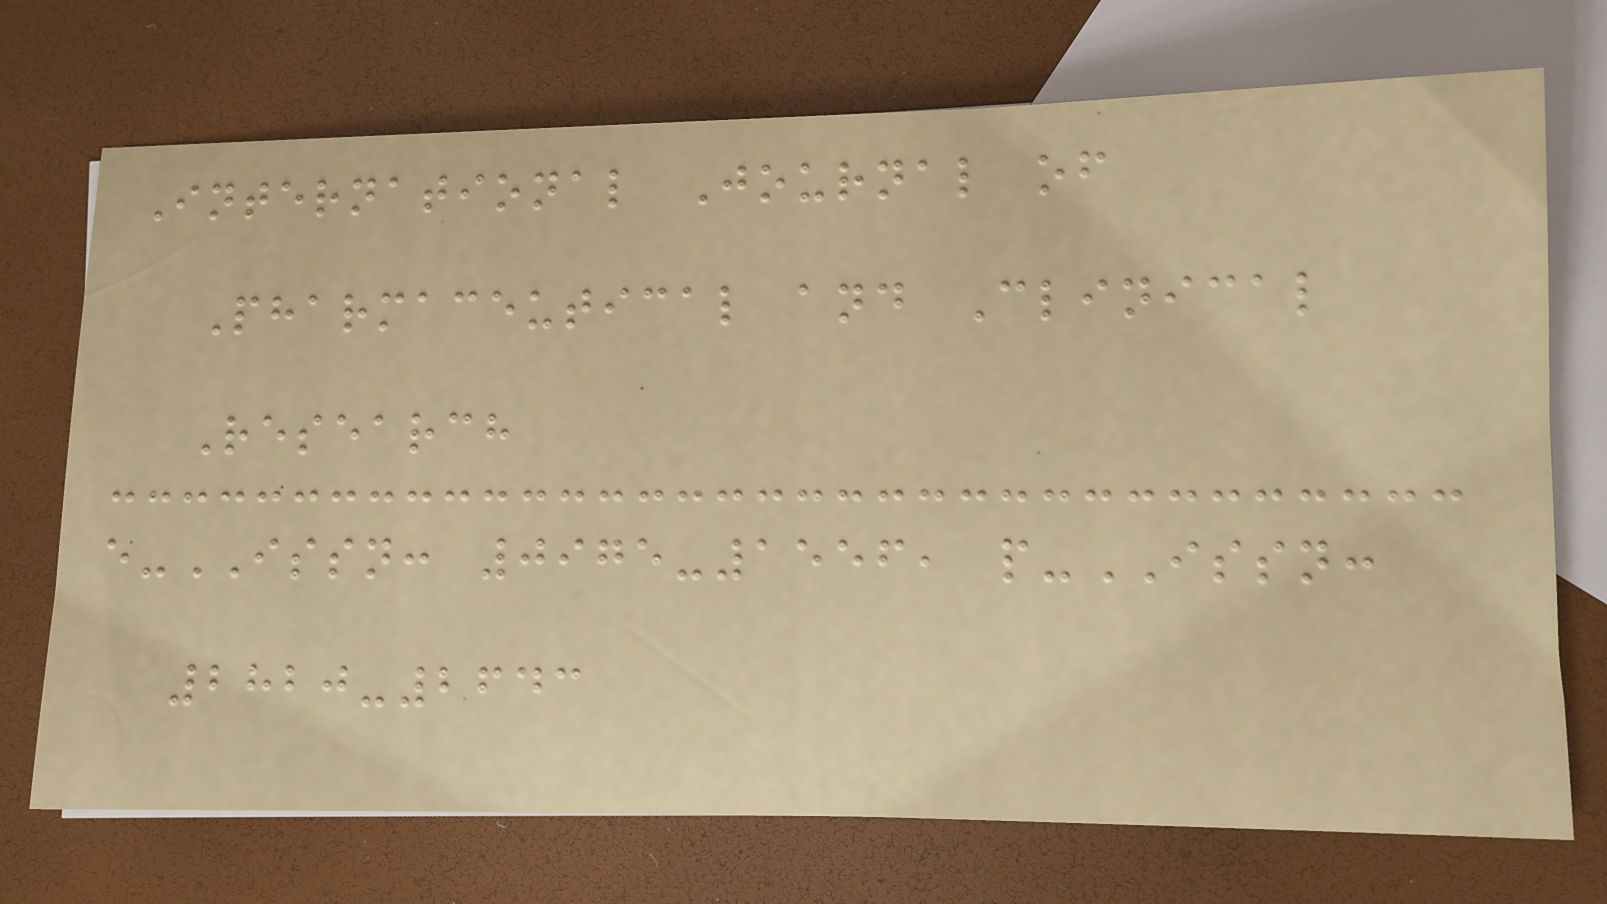International Journal of
Pharmaceutical and Clinical
Research
e-ISSN: 0975-1556, p-ISSN:
2820-2643
